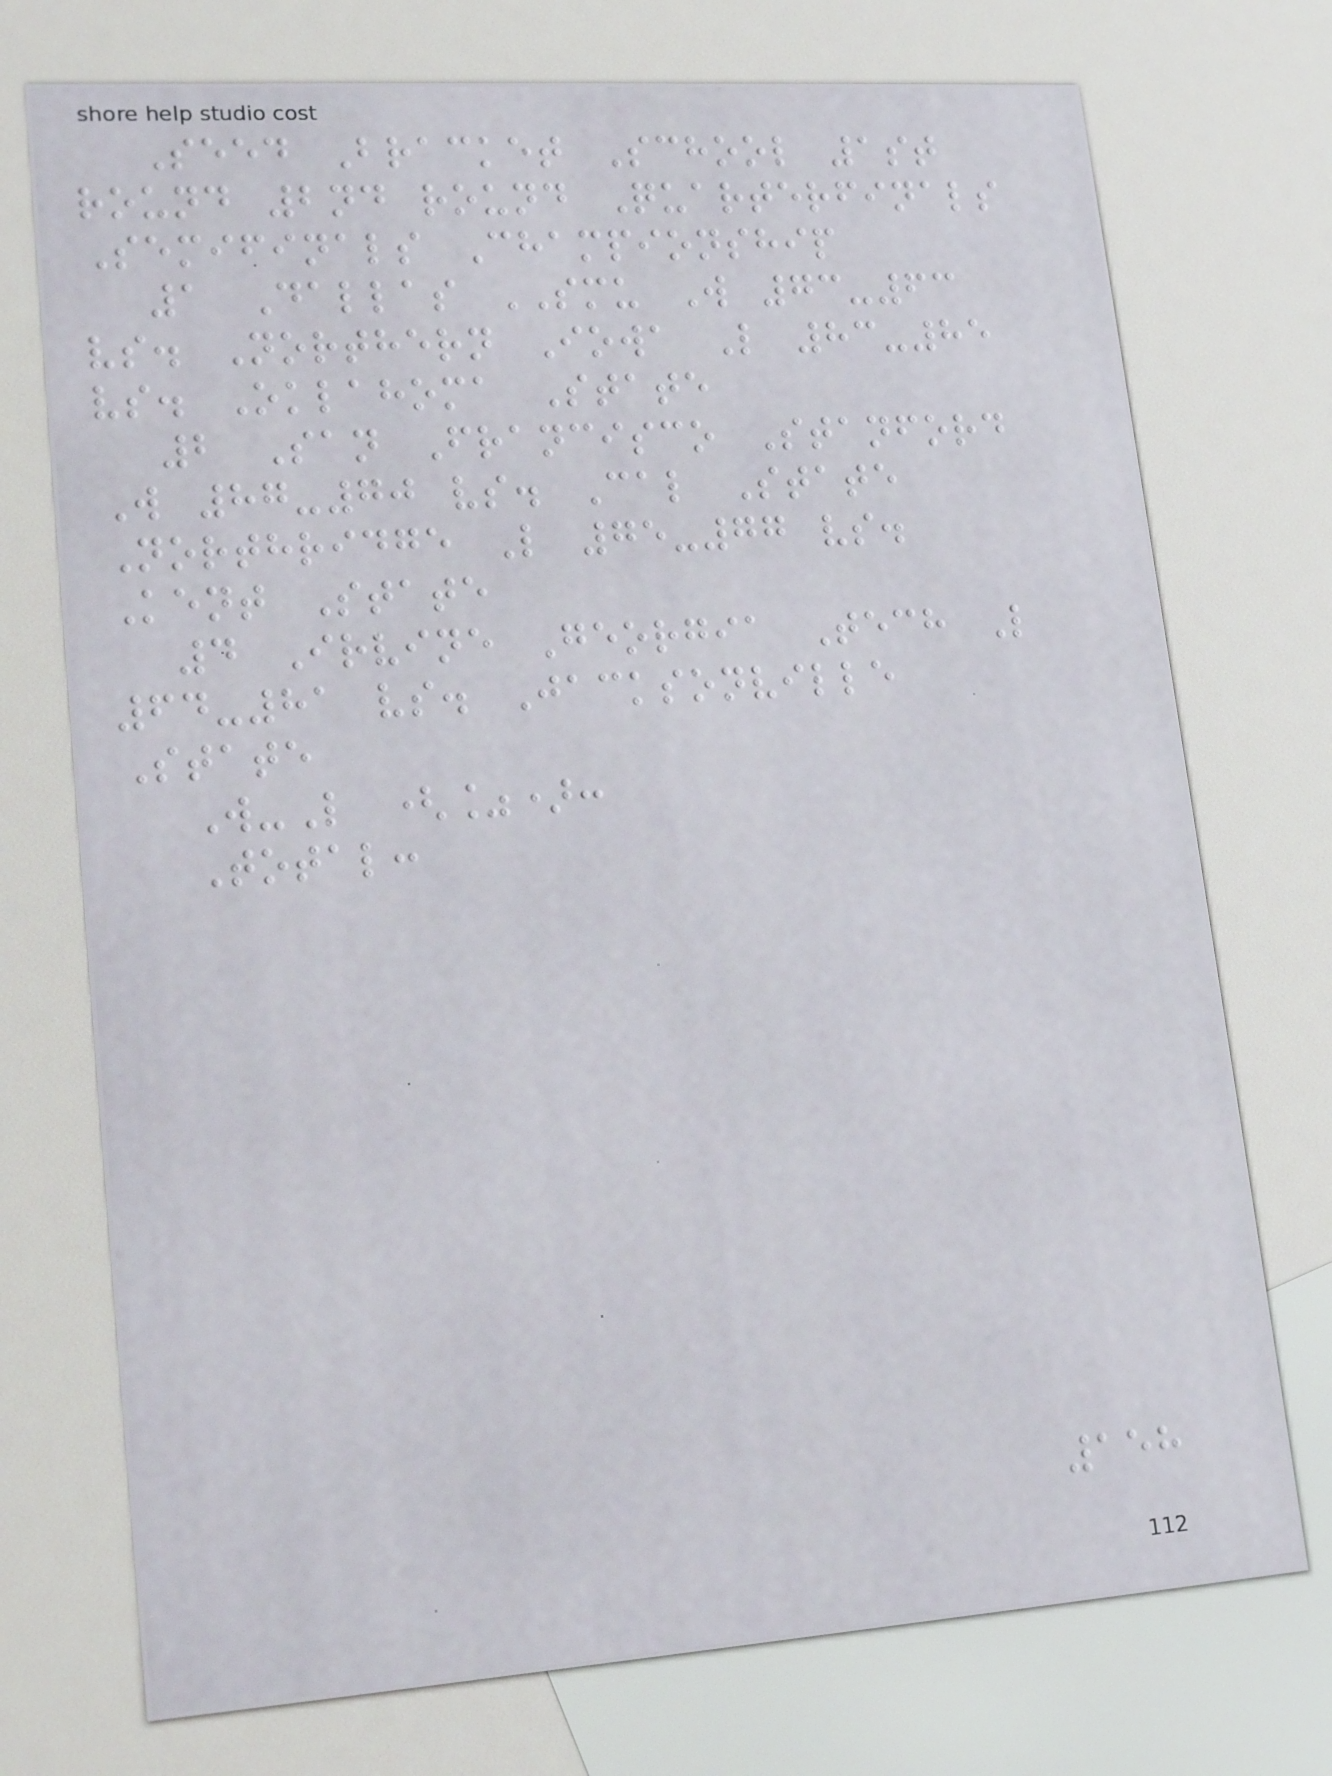Seed Bracket School 1st
round 2nd round Quarterfinals
Semifinals Championship
1 Dallas SMU W 73-63
vs. Northern Iowa L 83-85
vs. Oklahoma State
2 San Francisco Stanford
W 87-70 vs. Cal State
Northridge L 75-77 vs.
Kent State
4 Irvine Georgia Tech L
64-81 vs. Jacksonville
State
W-L (%):
Total:
158
